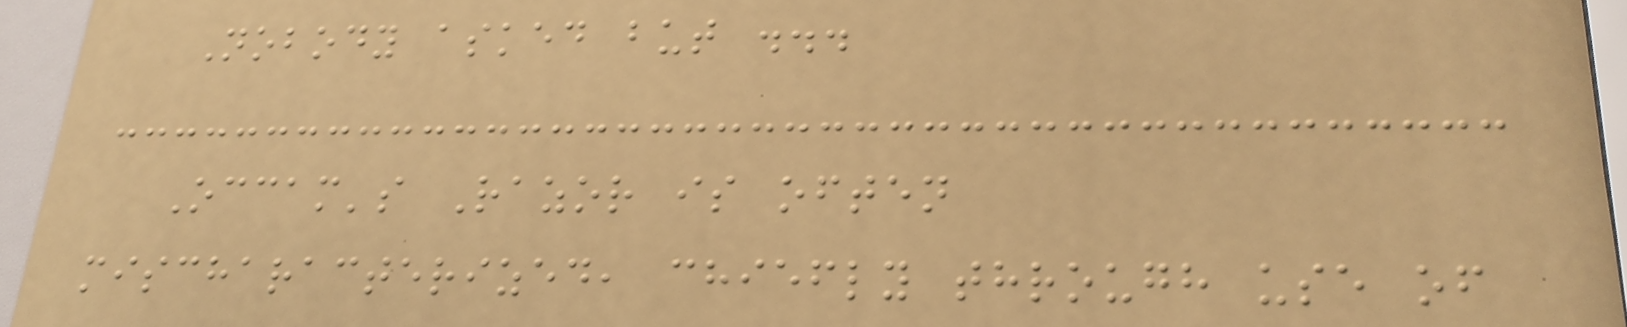Nobody asked but ...
Occam's Razor is often
mischaracterized, chiefly through use of
